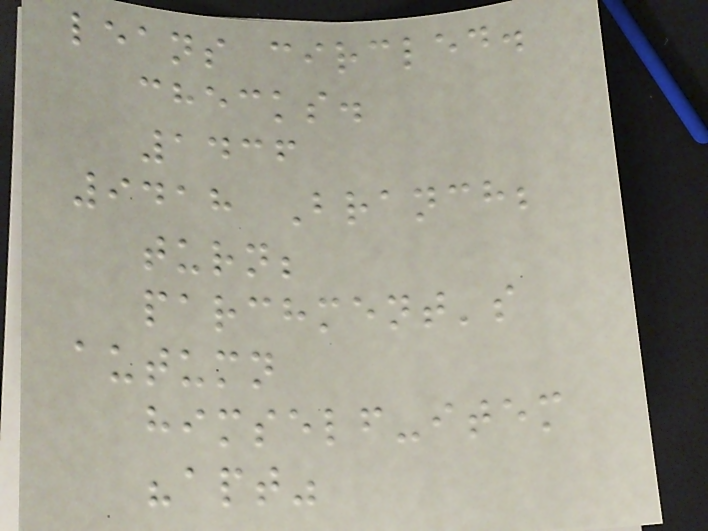leans circled.
checks.
1436
9418 Branch;
turn;
parchment's
autumn
himself-item
"apt"
